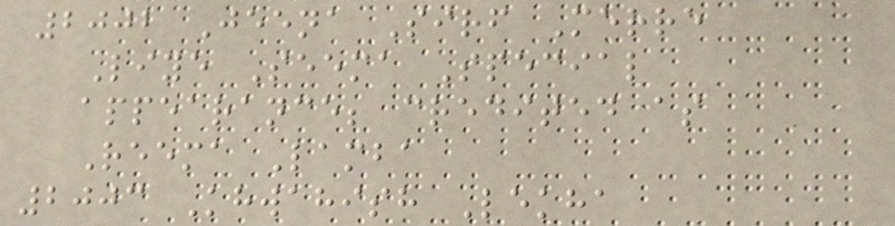2002 Jeena Sirf Merre
Liye Seema Special
appearance; credited as
Reema Lamba
2003 Khwahish Lekha
